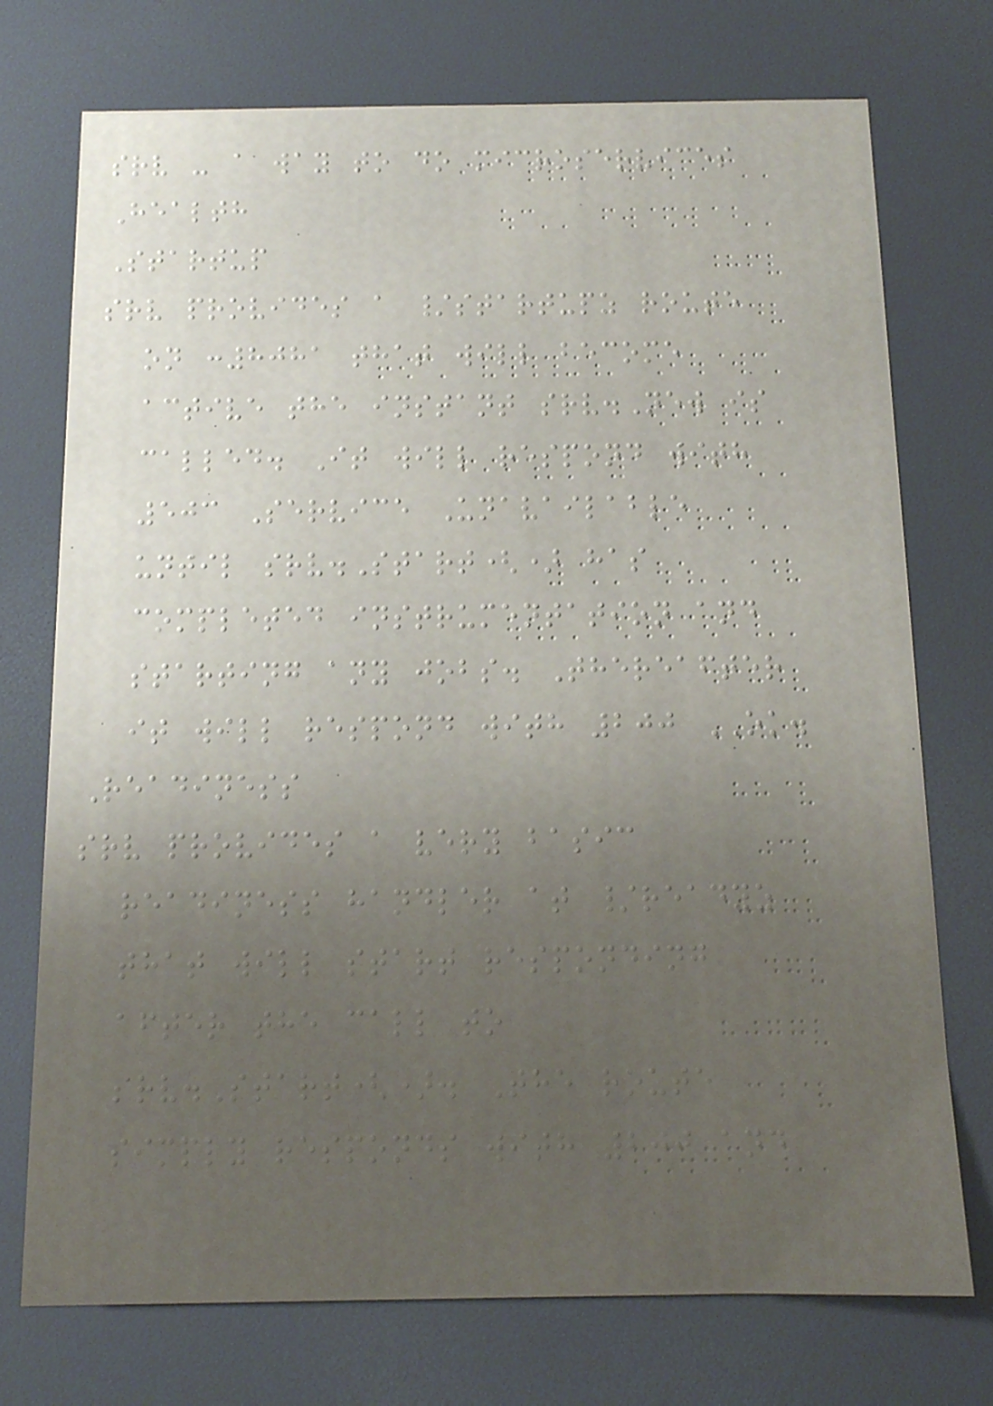srv - a way to do microservices
Health
Startup
srv provides a /startupz route
on :8081 that will become
active the instant srv.New is
called. It will respond with
503 Service Unavailable
until srv.Start() has
completed instrumentation and
starting any jobs. Thereafter
it will respond with 200 OK.
Readiness
srv provides a very basic
readiness handler at /readyz
that will start responding
after the call to
srv.Start(). The route
simply responds with 200 and
